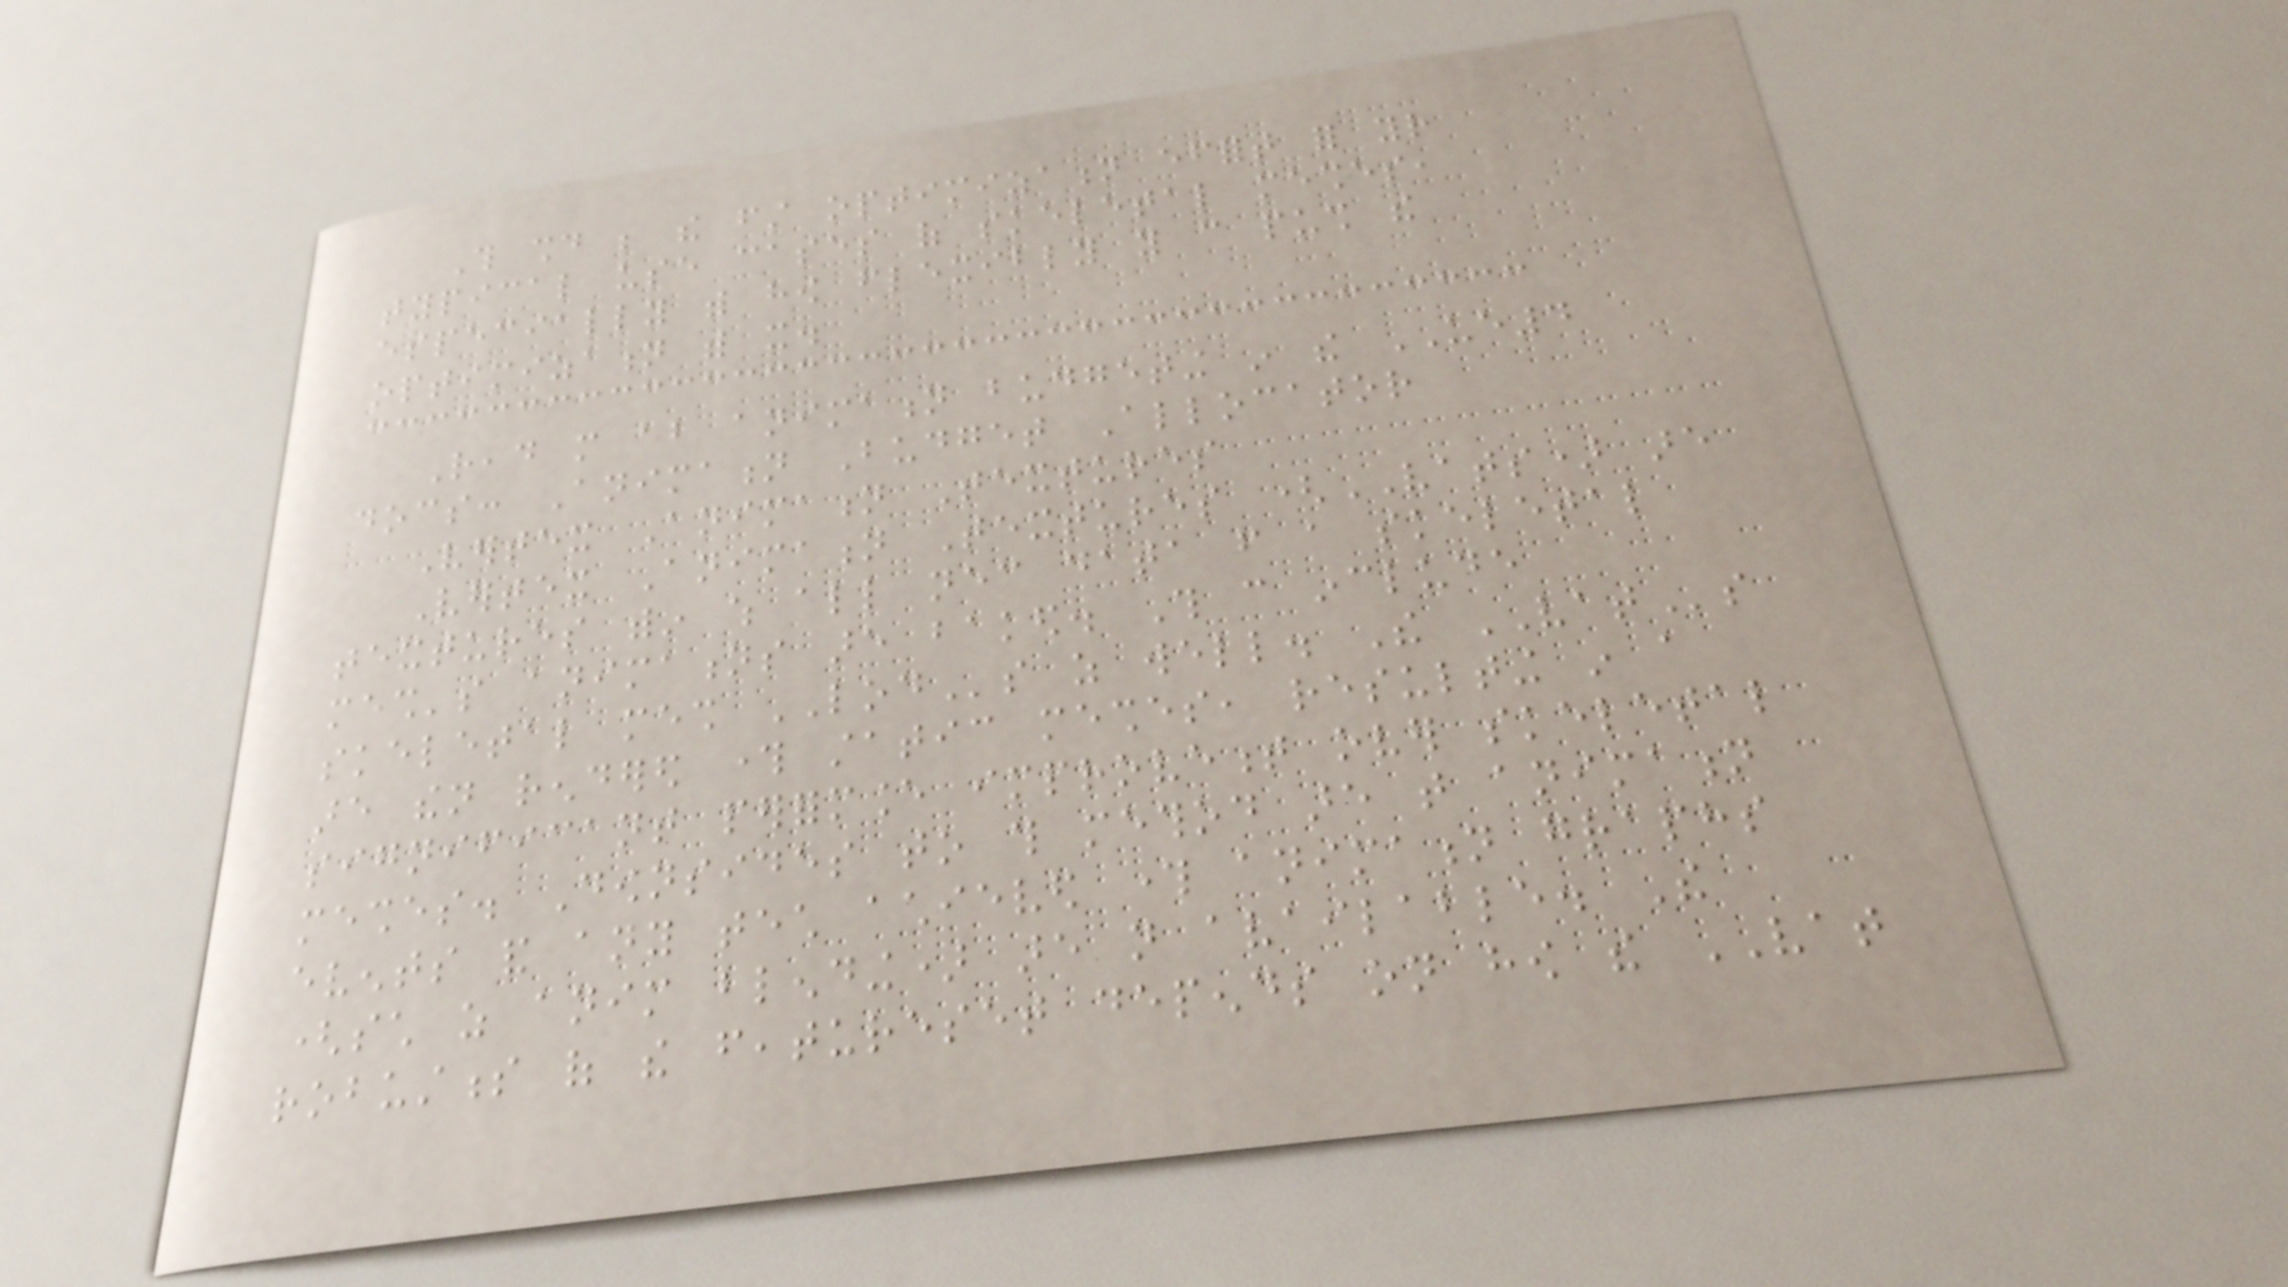This should be the first optimization effort for your
typical use cases of skeletal meshes,
especially with how flexibly you can push the
optimization with it.
Read more about animation budgeting in the UE4
docs: Animation Budget Allocator
Vertex Animation Textures
Vertex Animation Textures (VATS) are
textures within which all necessary data from a skeletal
mesh's animations are baked. This can include
skeletal mesh LODs as well. The VATs
are then rendered through static meshes, resulting in a
significant performance improvement over skeletal
meshes. Downsides to this method are that animation
events and any tech achieved through animation graphs
(such as anim blending) are not available. The
robustness of the featureset depends on how the VAT
